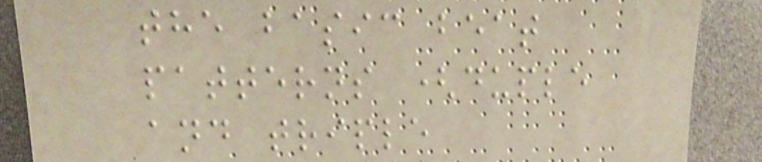the basic beat
patterns (duple
and triple
